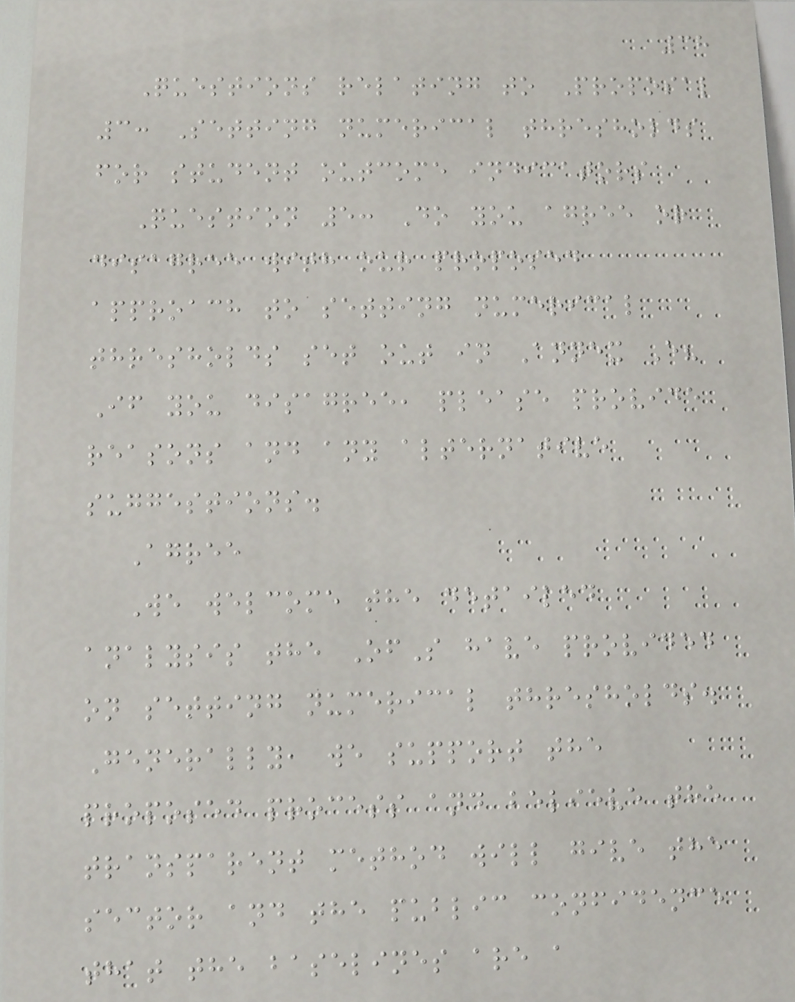38
Questions relating to Proposal
3: Setting numerical thresholds
for student outcome indicators
Question 5: Do you agree or
disagree with our proposed
approach to setting numerical
thresholds set out in Annex E?
If you disagree, please provide
reasons and any alternative
suggestions.
Agree
We welcome the detailed
analysis the OfS have provided
on setting numerical thresholds.
Generally, we support the
proposed process and believe the
transparent method will give the
sector and the public confidence
that the baselines are a
